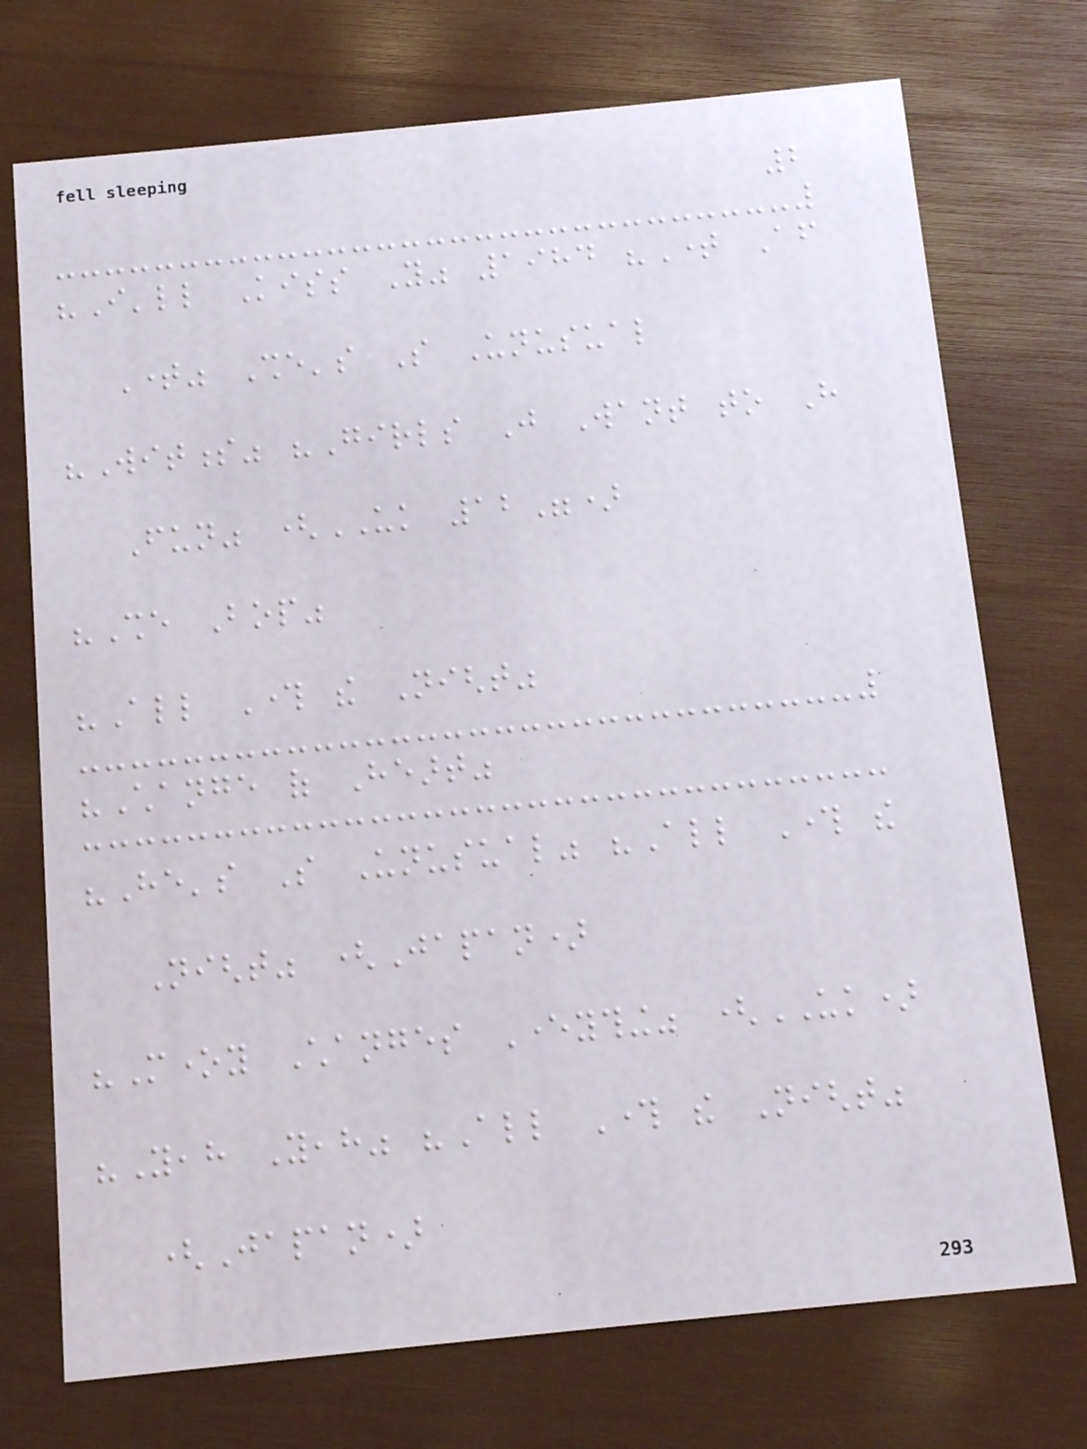2
"I'll Kiss You" 1984 "Time After
Time" She's So Unusual
"Witness" "Girls Just Want to Have
Fun" (UK 12")
"She Bop"
"All Through the Night"
"Change of Heart"
"He's So Unusual" "All Through the
Night" (Japan)
"Money Changes Everything" (UK)
"Yeah Yeah" "All Through the Night"
(Japan)
